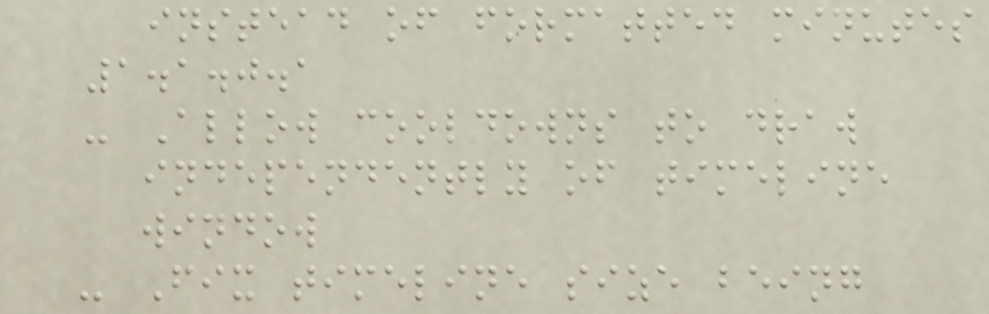instead of formatted minutes
1.1.0.1
- Allow cooldowns to draw
independently of timeline
window
- Fix timeline size being
